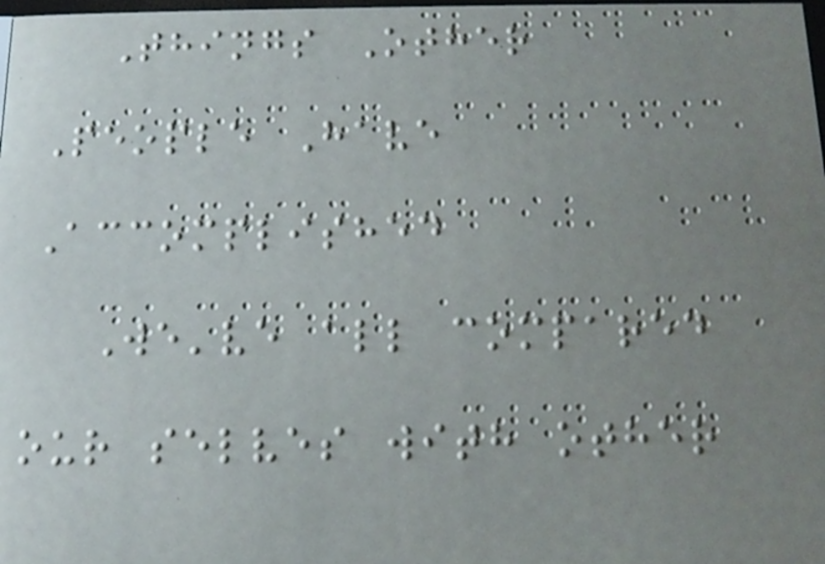Things Other
People Have
Accomplished
We've all compared
our selves with other
